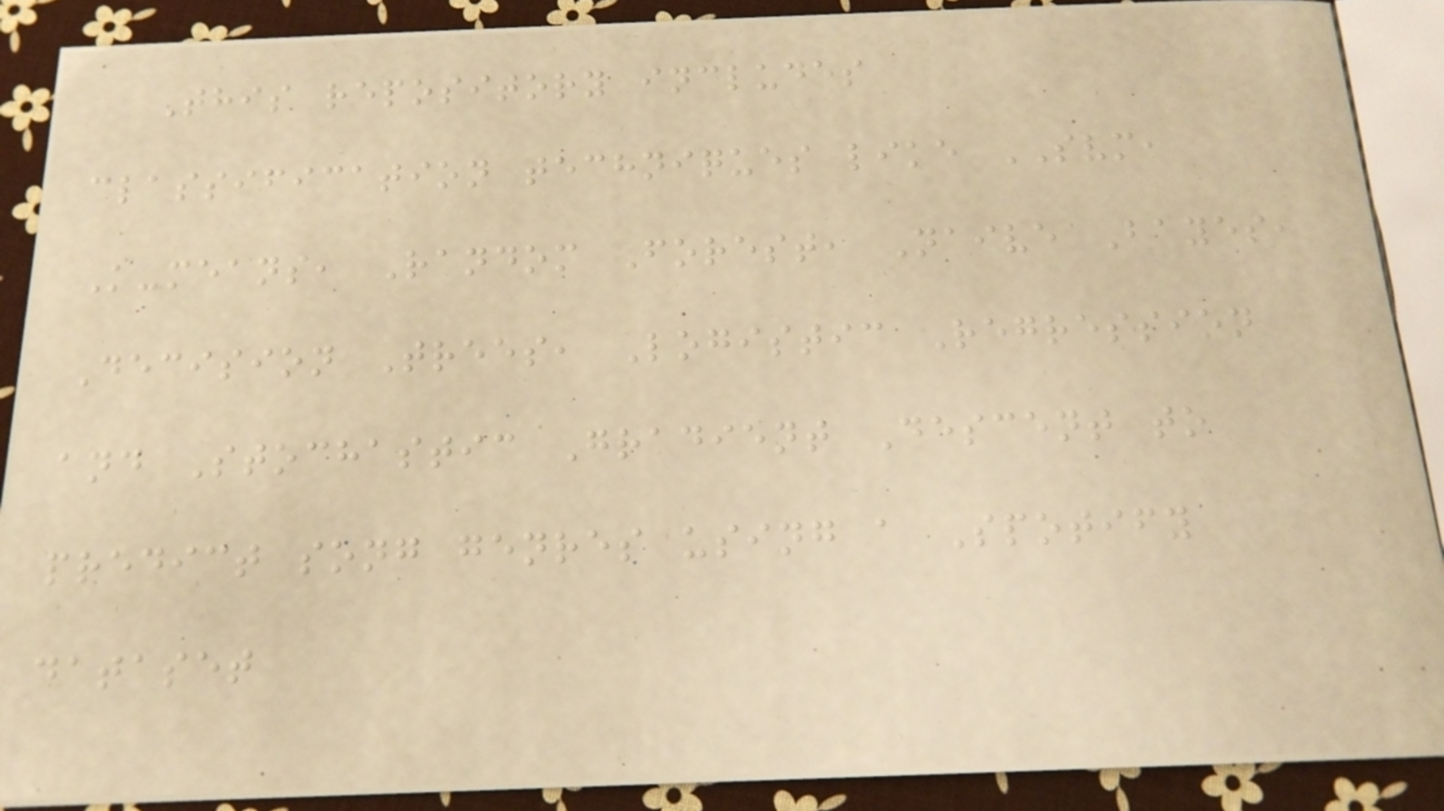This repository includes
classification techniques like SVM,
K-means, Random Forest, Naive Bayes,
Decision Trees, Logistic Regression
and Stochastic Gradient Descent to
predict song genres using a Spotify
dataset
